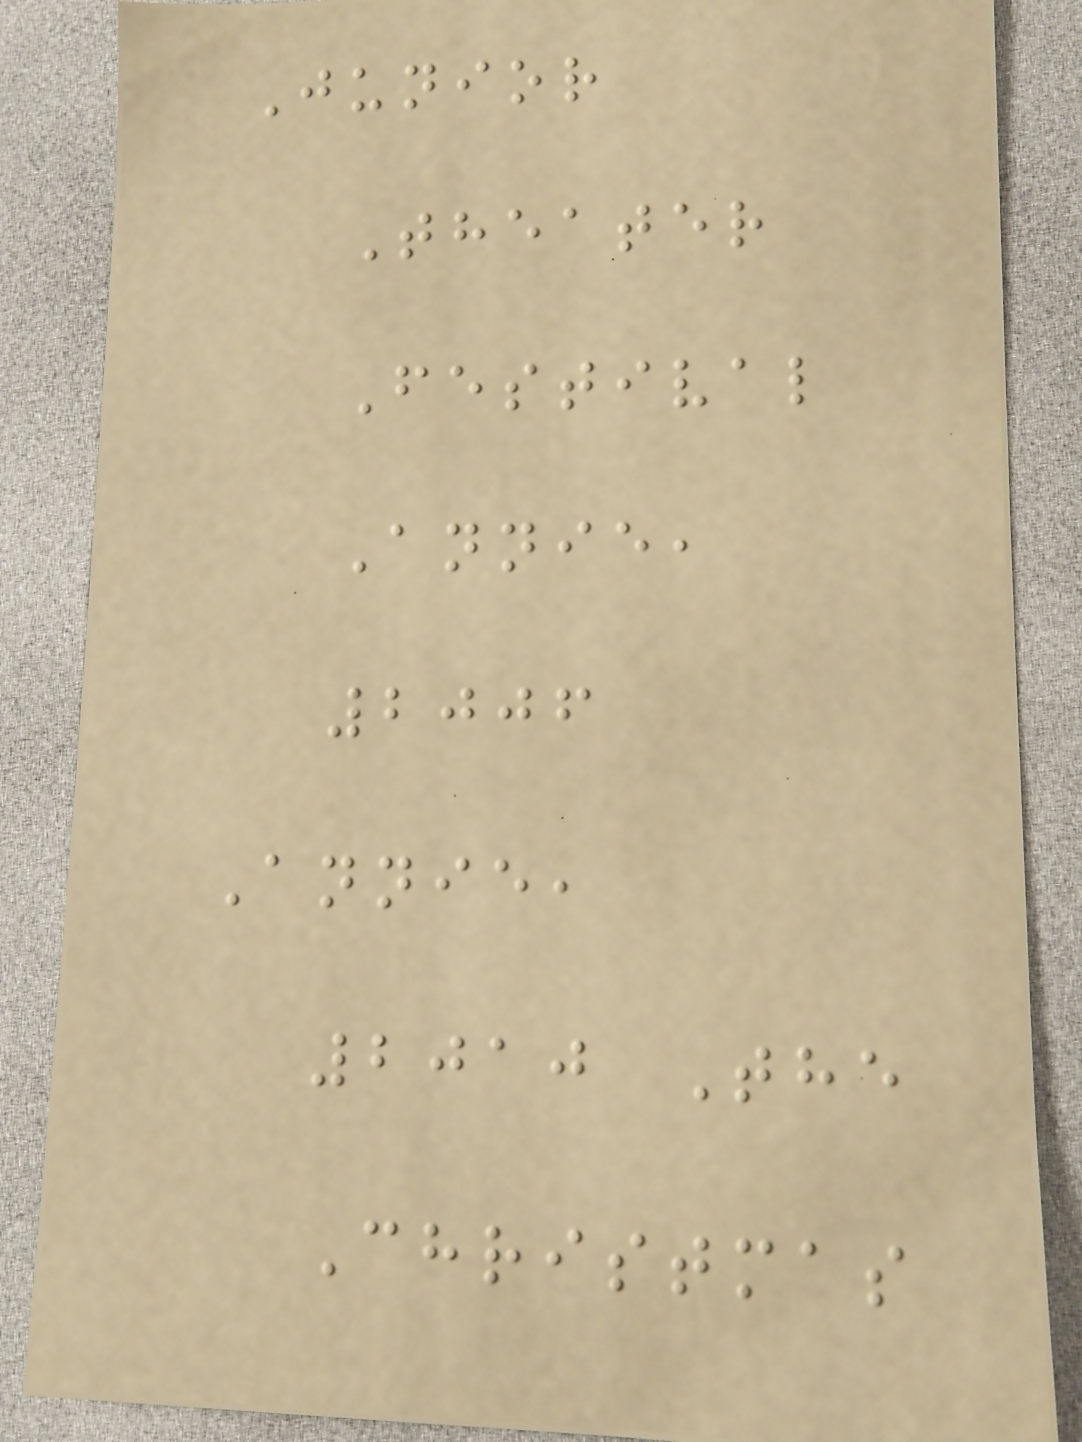Junior
Theater
Festival
Annie,
2006
Annie,
2010 The
Christmas
